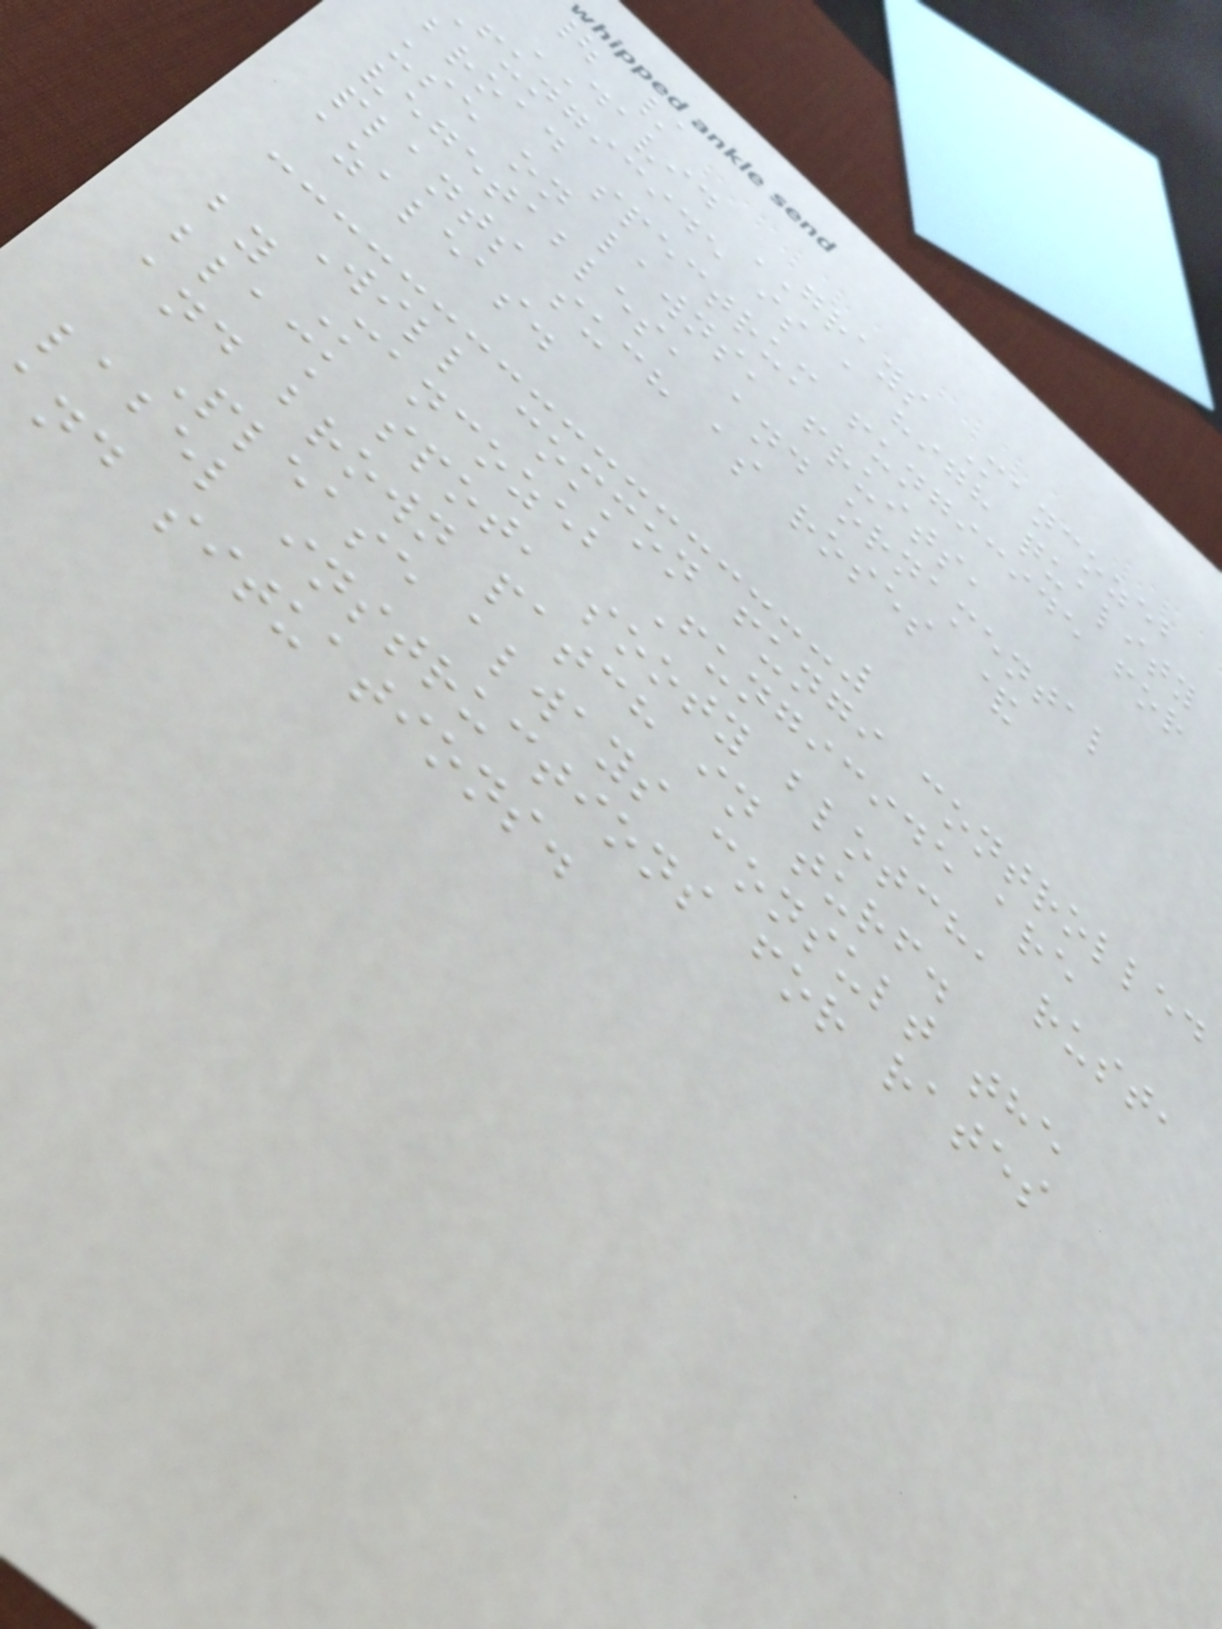| /
DAVID GRAYS Mancozeb
fungicide is a high quality
broad spectrum fungicide for
use on lawns, fruits,
vegetables, and ornamental
plants such as roses &
azaleas.
Will common fungi controlled
by Mancozeb Fungicide are
black spot, sooty blotch, rust,
and brown patch in turf.
Please always consult the
label instructions for rates
nd situations.
